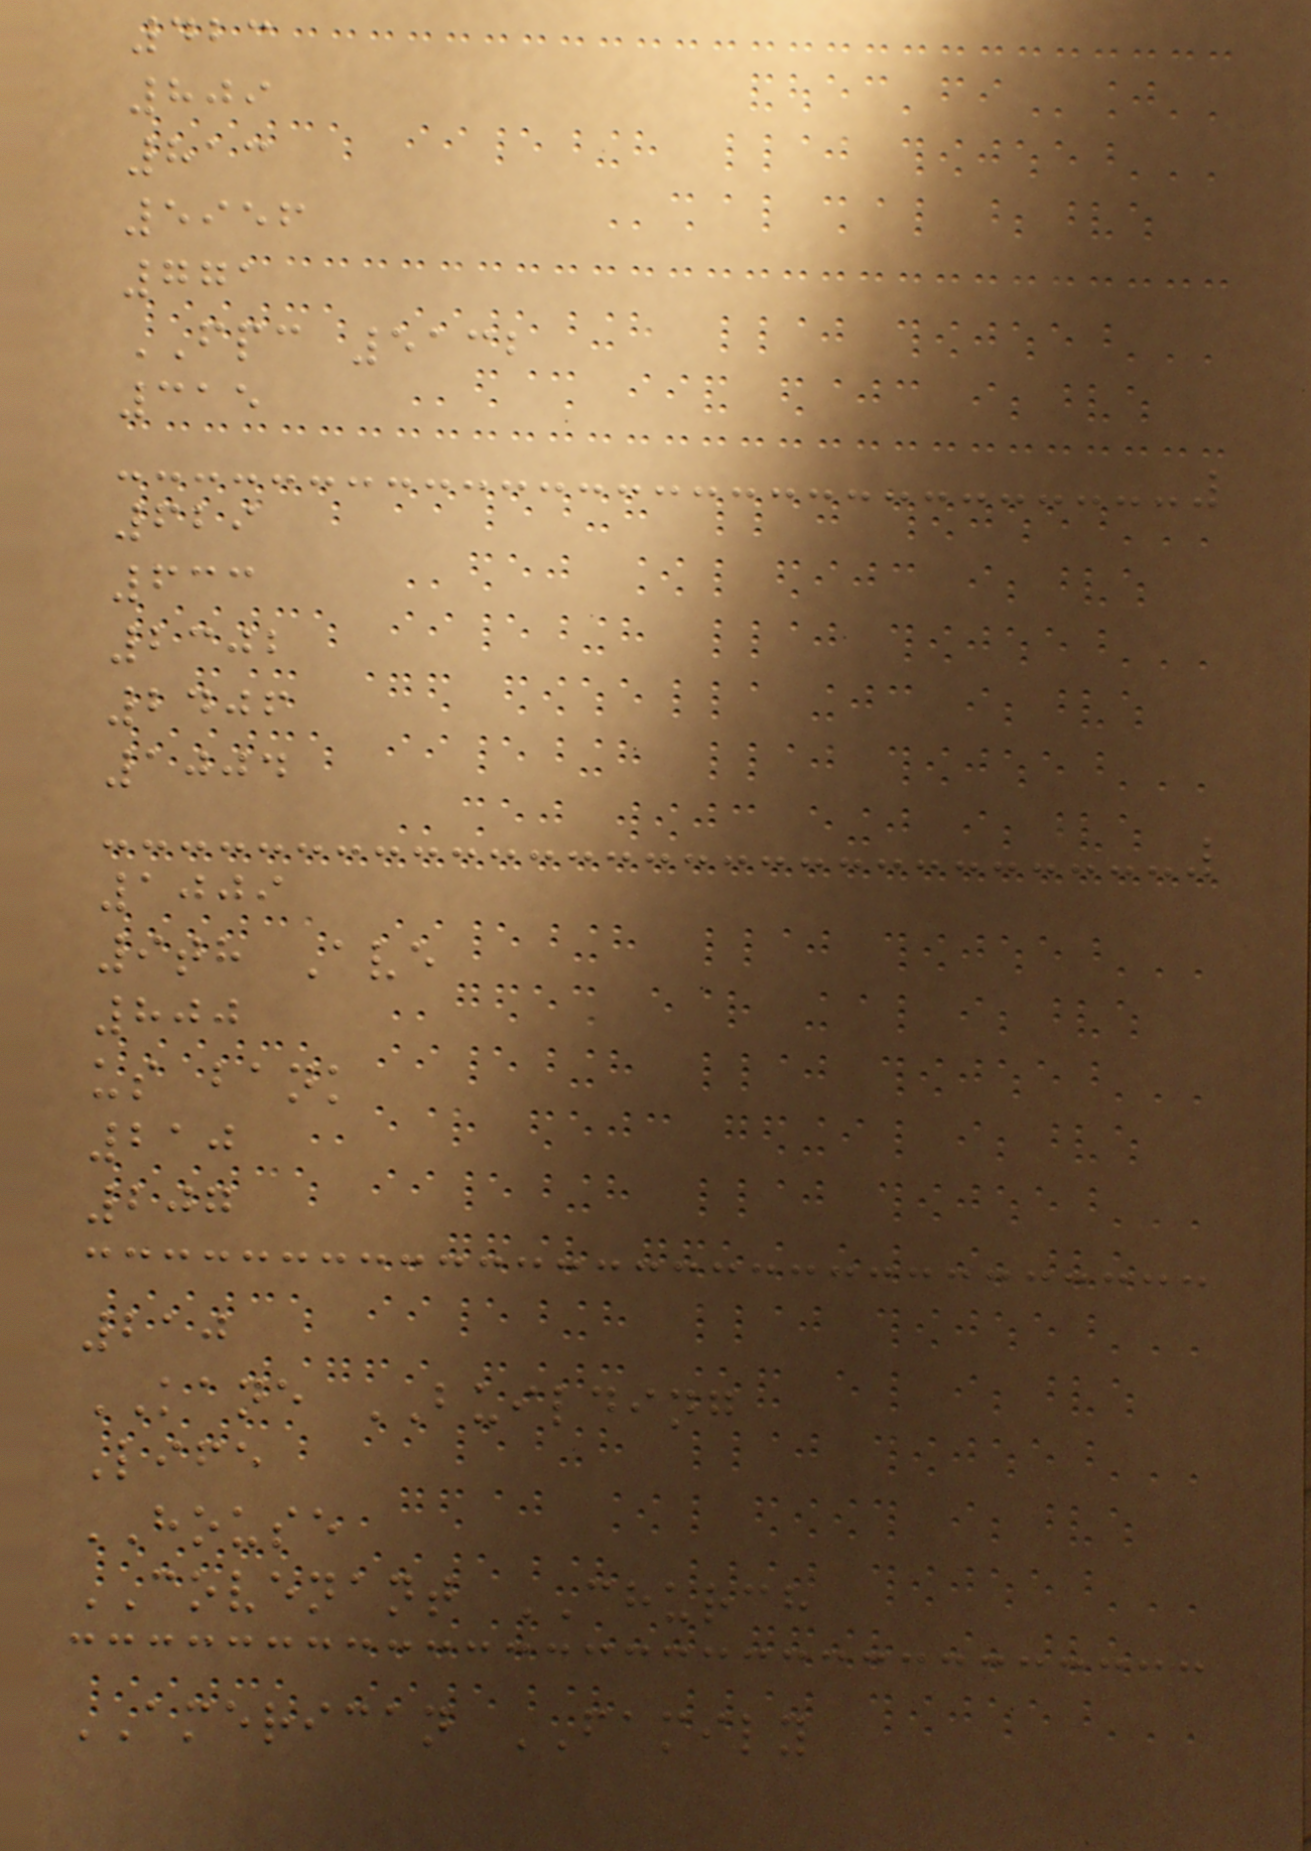423
809
813
5956
771
FPC 5132
315
629
633
2302
2406
1004
1009
9th Ave
800
us bank
210
207
210
KANE BUILDING
Life
HOUSE
COVENANT CHURCH
AMERICAN FAMILY
